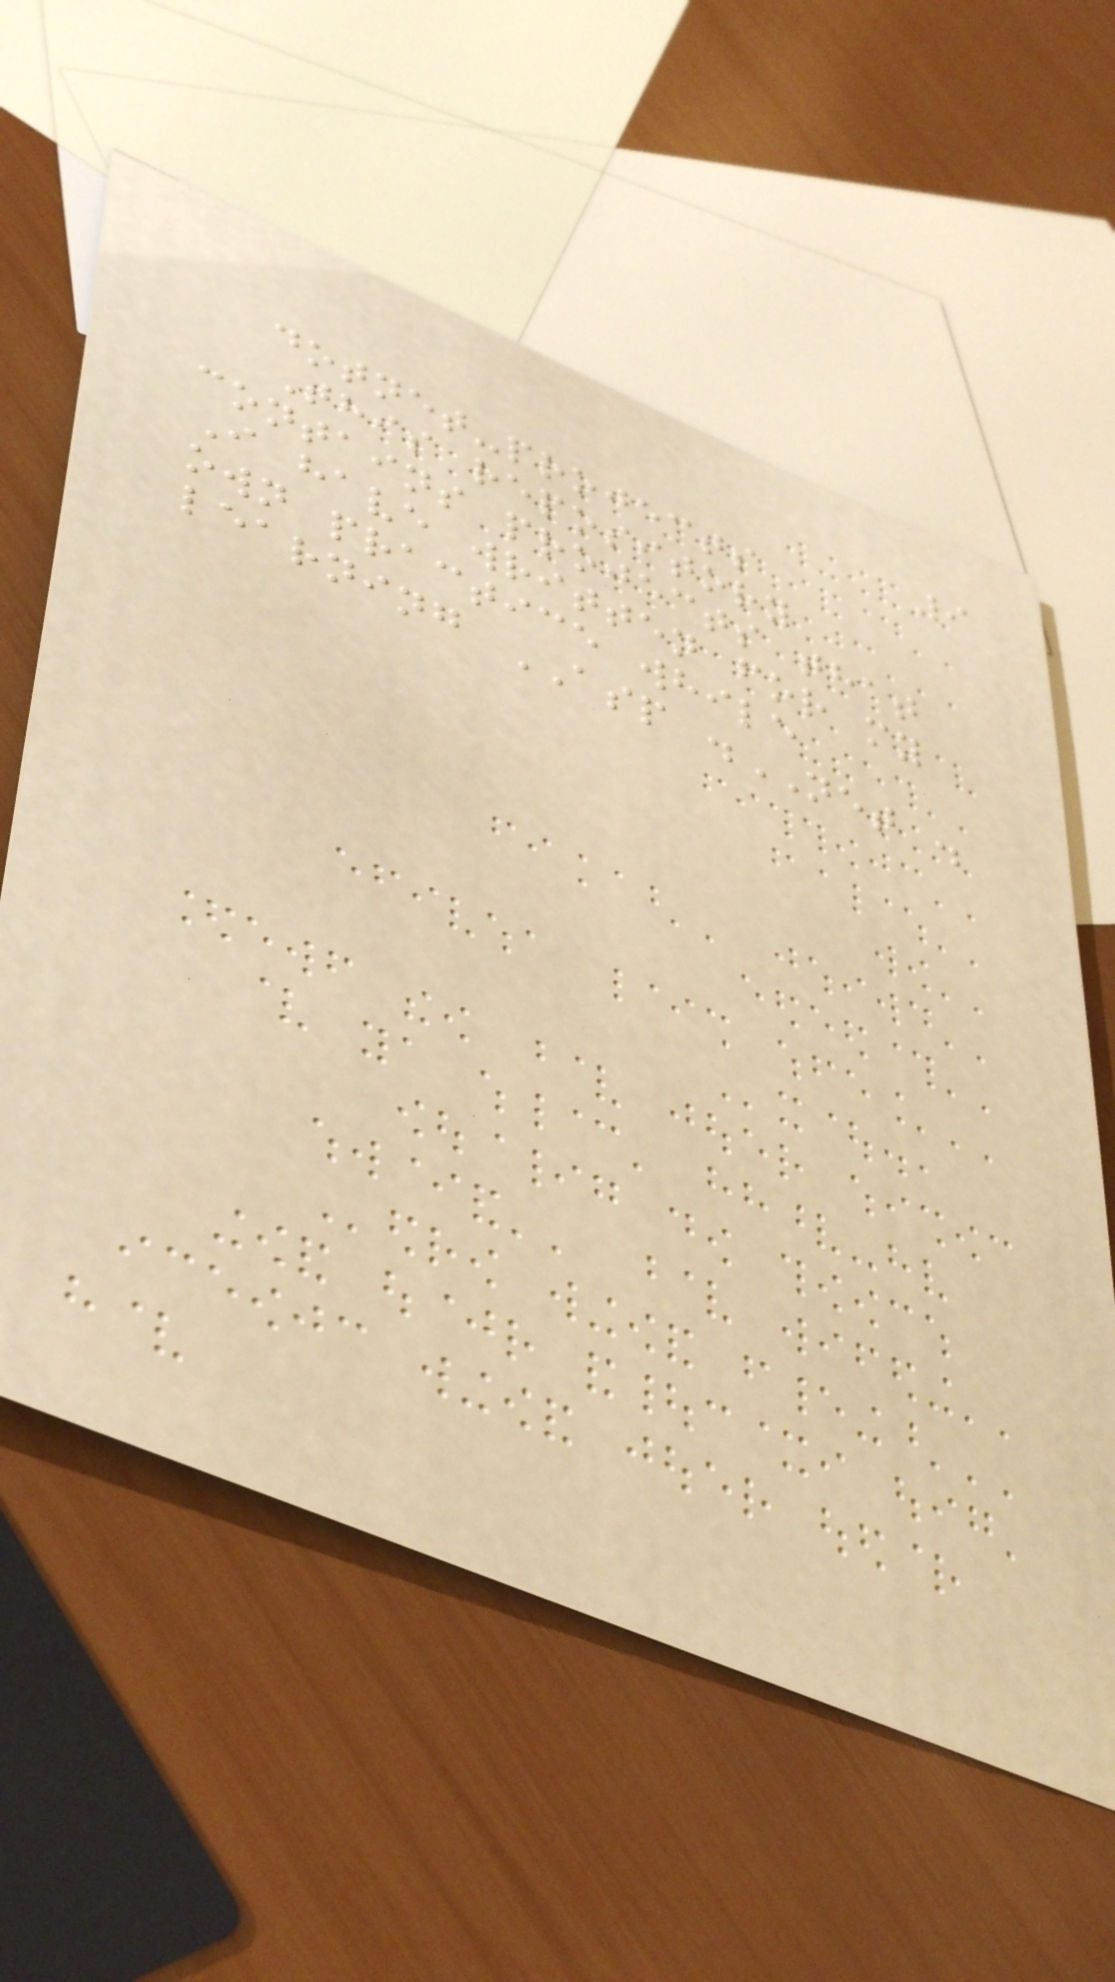9
dotnet-projects
This repository
contains projects that
I have written for my
own practice while
learning ASP .NET .
